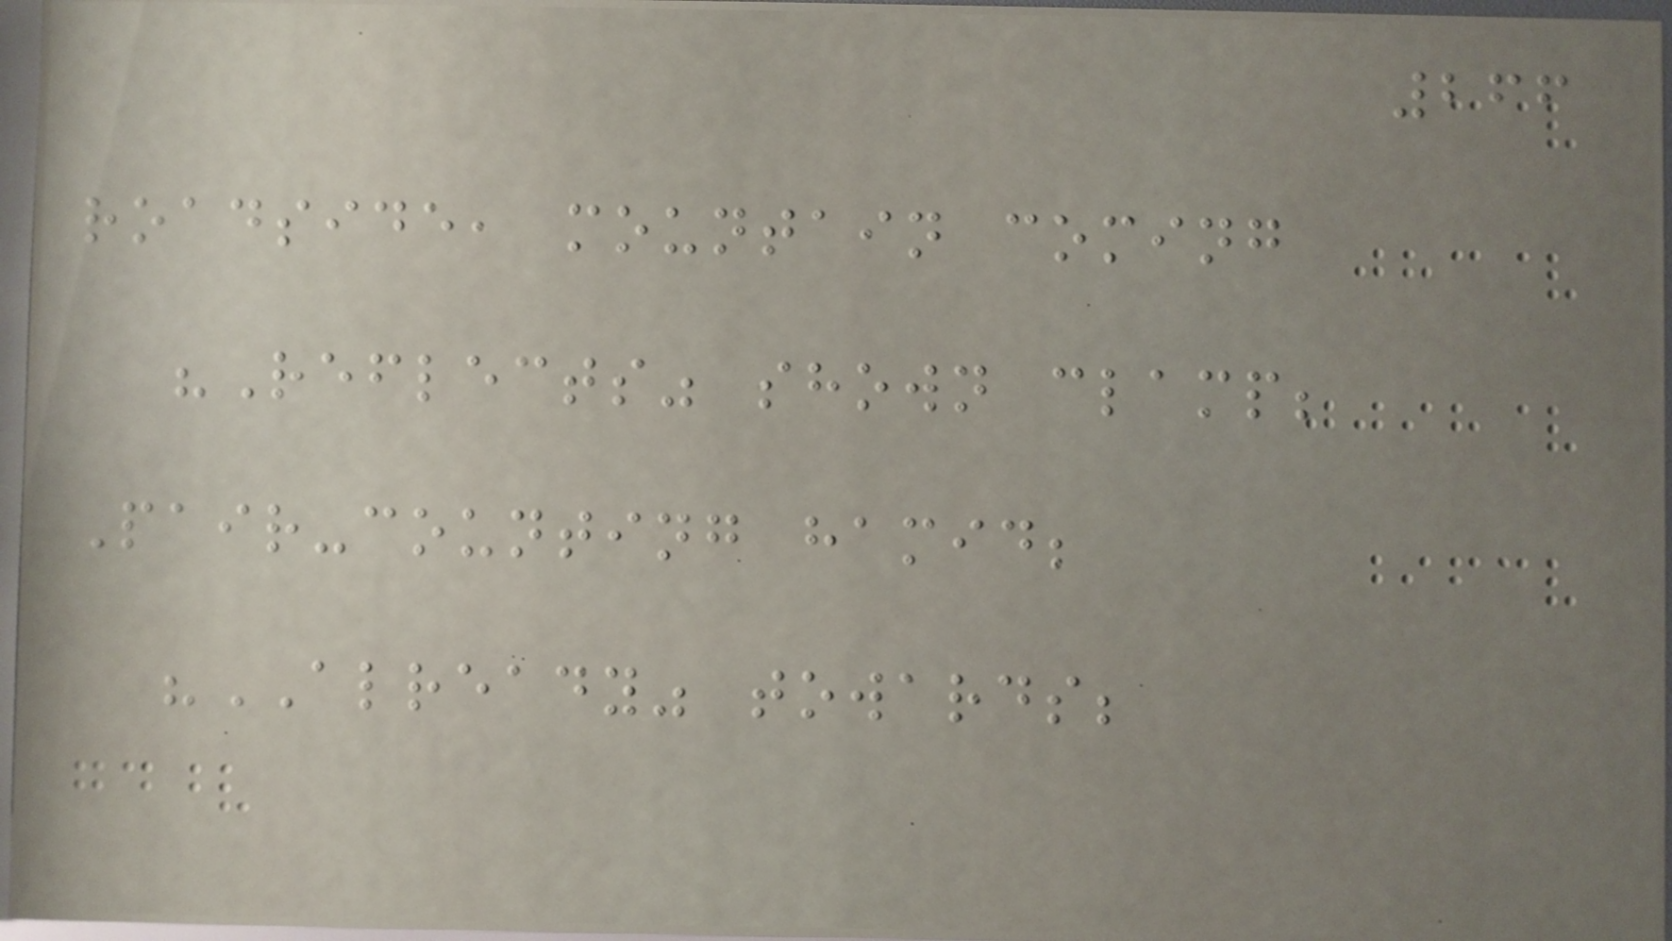266
roadside, mountain coming
"Reflects" shown clamp;
Pair-counting hamid;
"ALREADY" towards;
